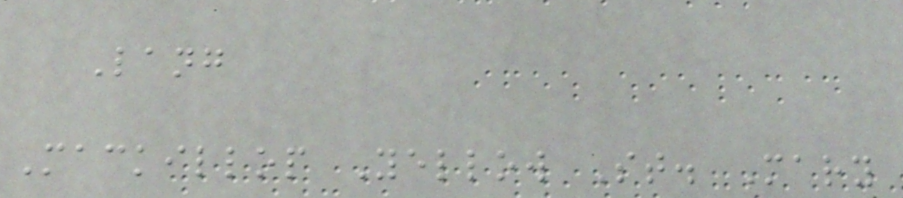Lang
Mackillop Yellow St. Mary
